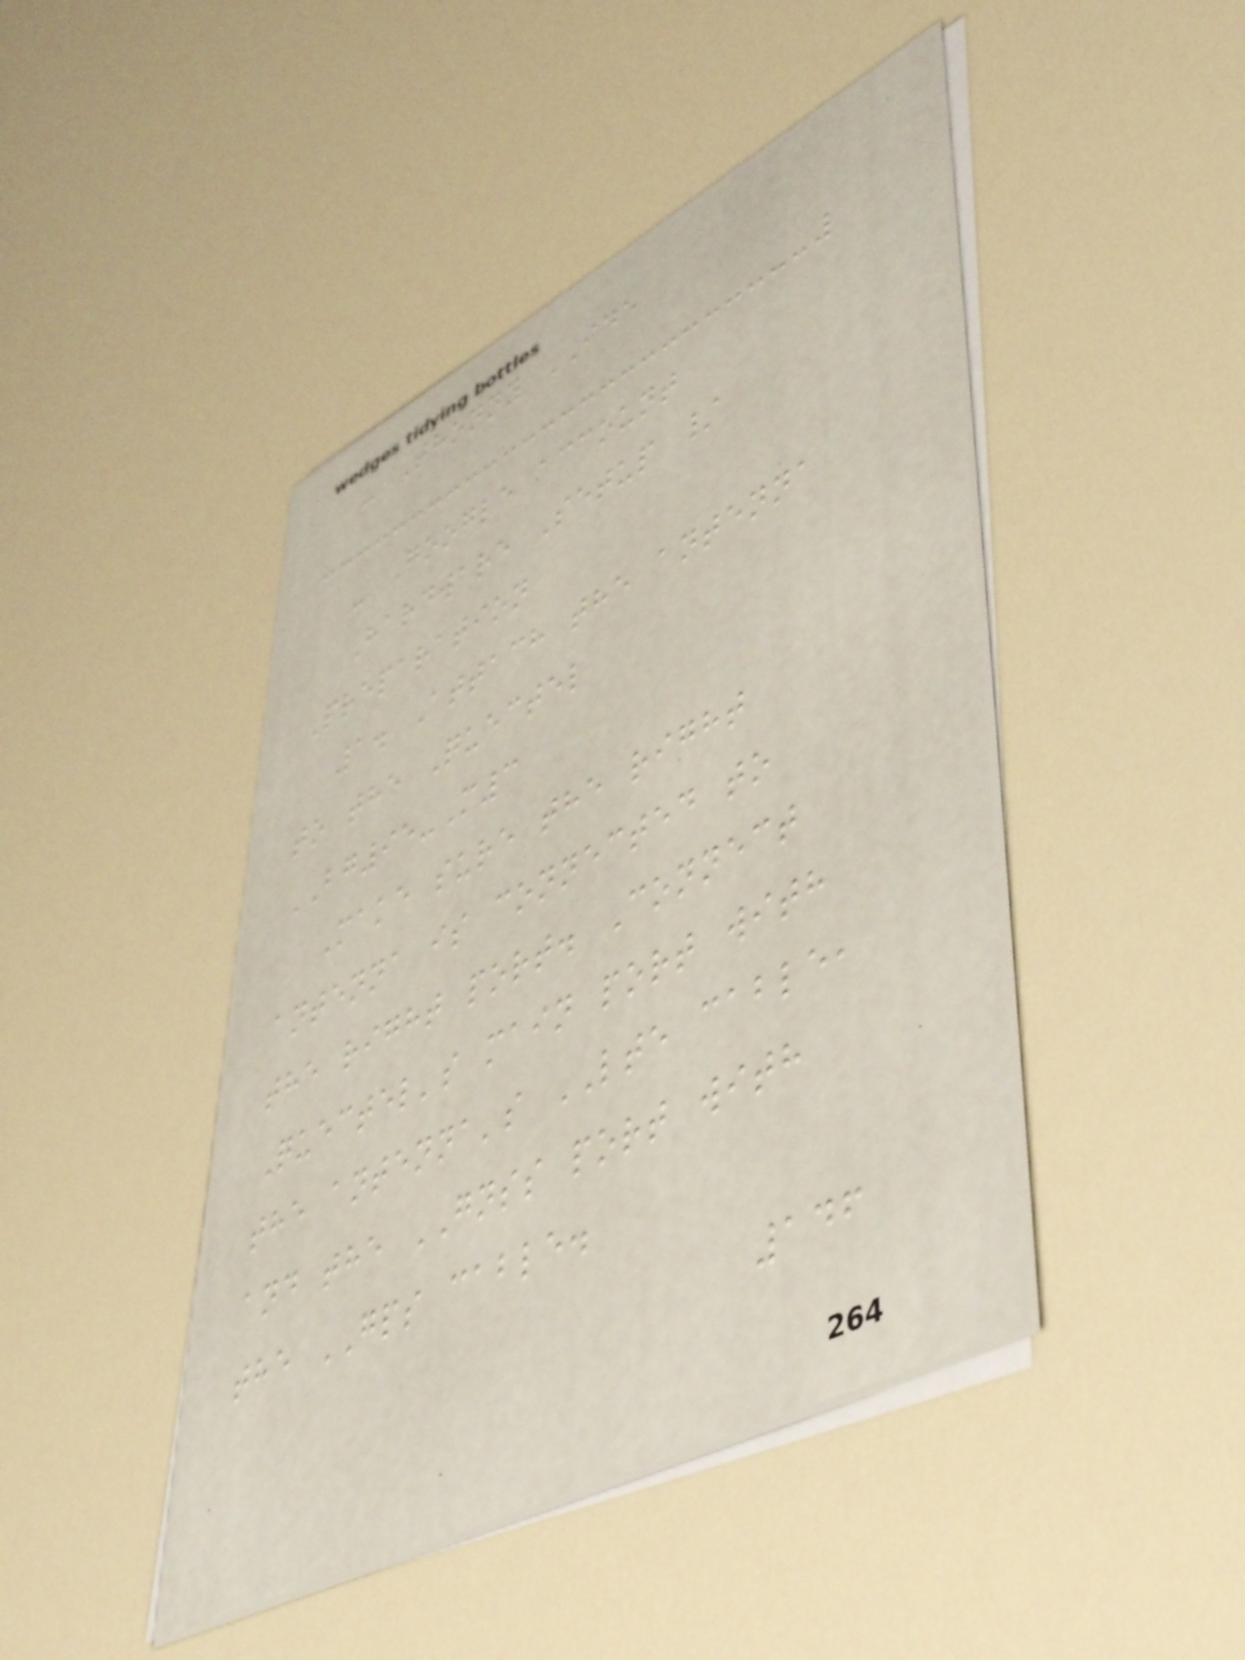- Thonny IDE
- Google account
Hardware Setup /
Preparation
1. Attach the antenna
to the Quectel
BG95-M3
Make sure the right
antenna is connected to
the right port. Connect
Quectel's main port with
the antenna's LTE cable,
and the GNSS port with
the GPS cable.
146
